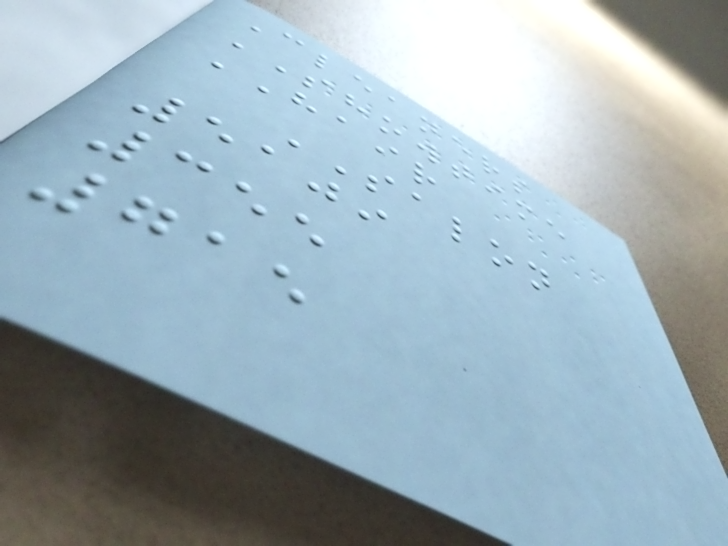Cleaners
SHOWTIME
HAIR
SALON
5109
355
715
